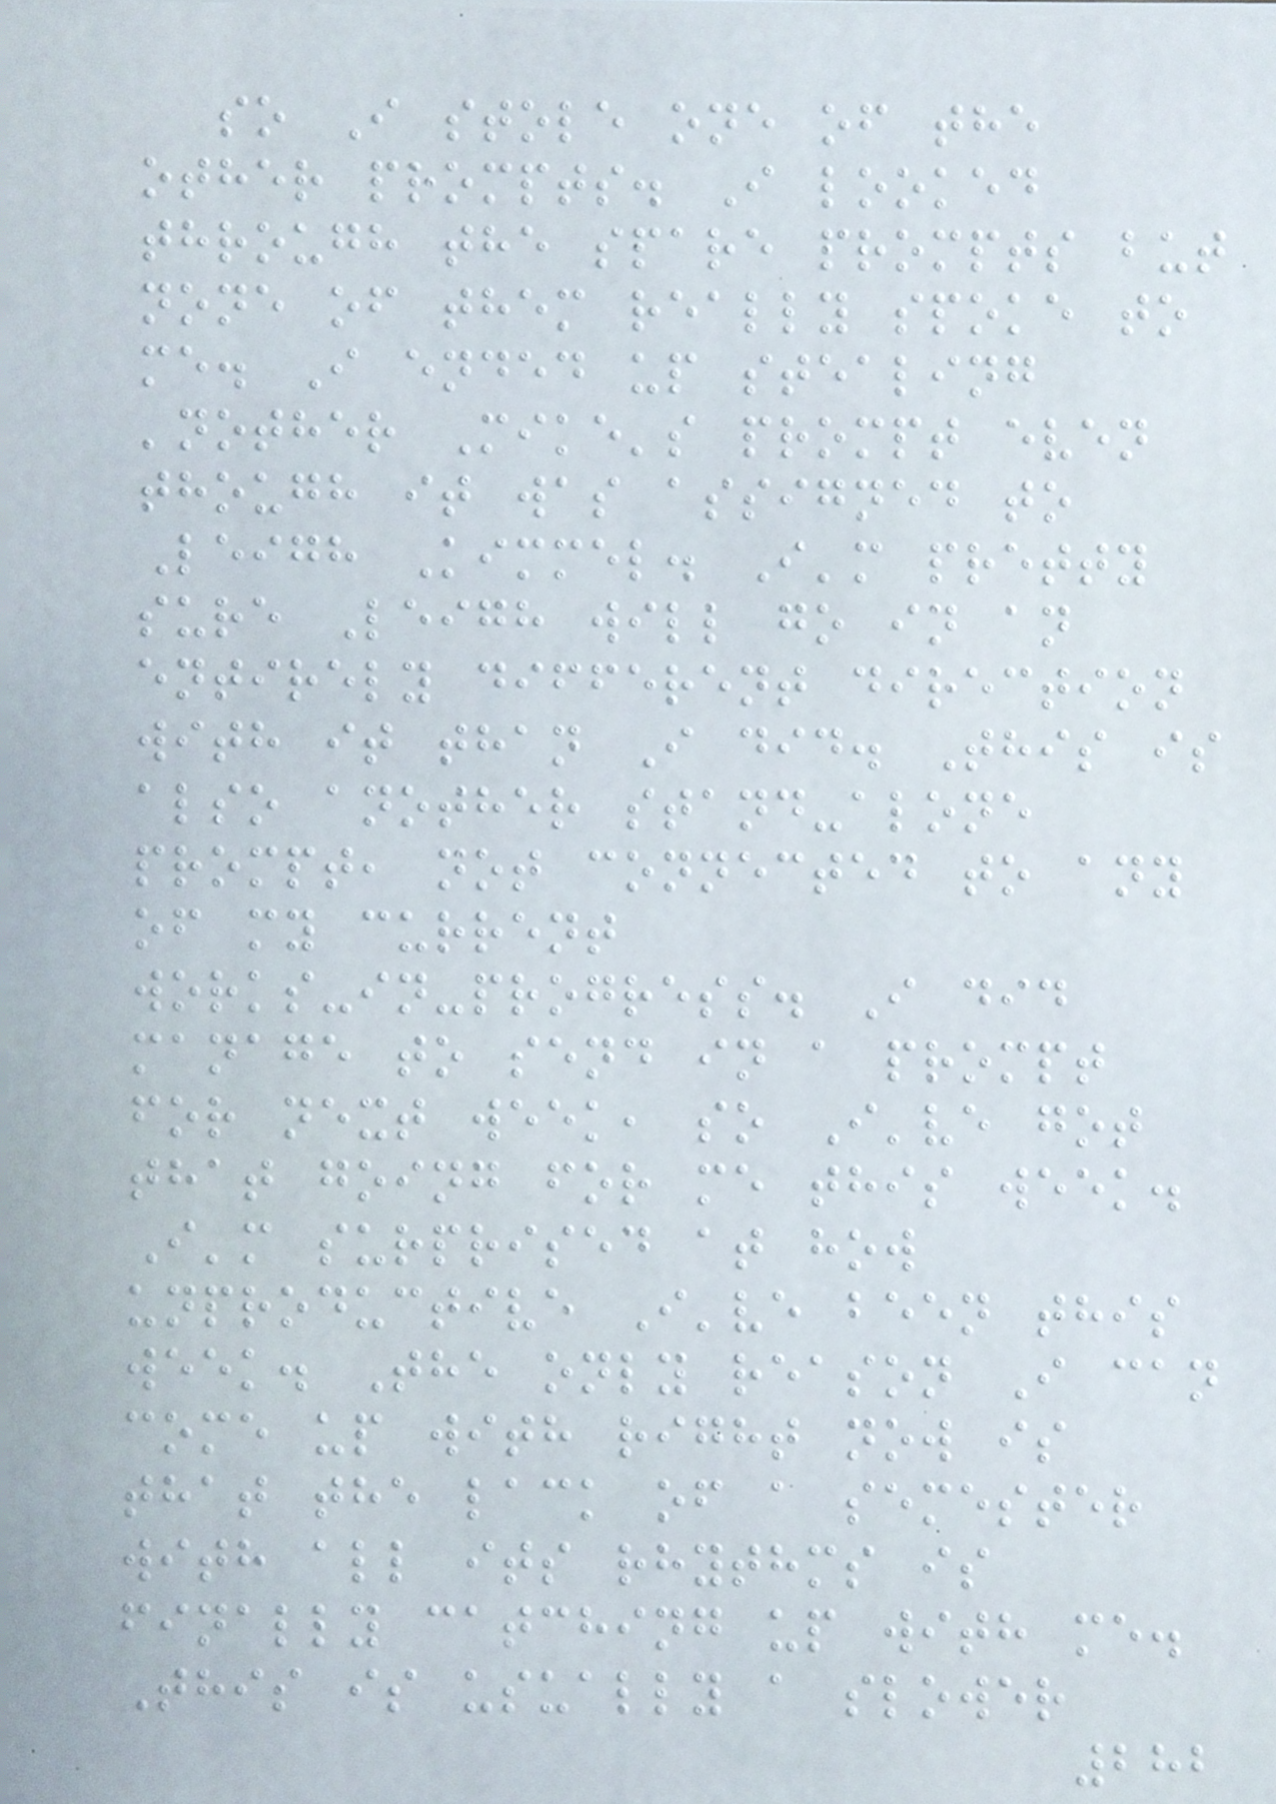so I stole one of the
other prompts. I looked
through the spare prompts but
none of them really spoke to
me. I ended up stealing
'nother Mike's prompt even
though it was assigned to
Leigh Kimmel. I'm pretty
sure Leigh will go in an
entirely different direction
with it than I did. This is
also another stand-alone
prompt, not connected to any
of my current
works-in-progress. I did
manage to send in a prompt
for next week, so I've got
that going for me this week.
I'm surprised at how
unproductive I've been this
week. The only reason I can
come up with right now is
that the lack of a semester
with all its rhythms is
finally catching up with me.
This is usually a slower
282
